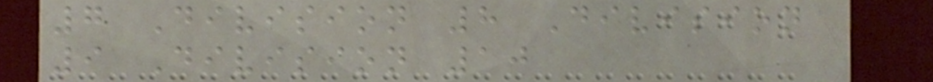7 Division 8 Division
9 Division 10
